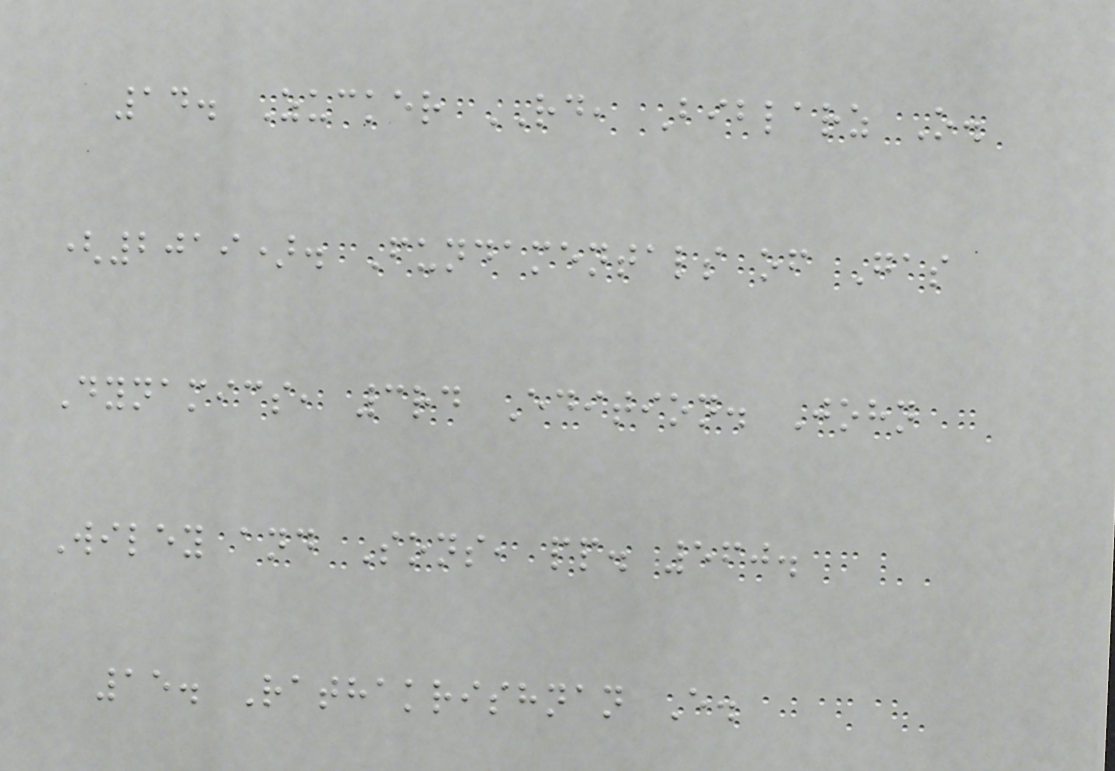14. Zucker RD, Biblarz O.
(2019). Fundamentals of Gas
Dynamics, 3rd Edition. John
Wiley and Sons, pp. 560.
15. Rathakrishnan E.
